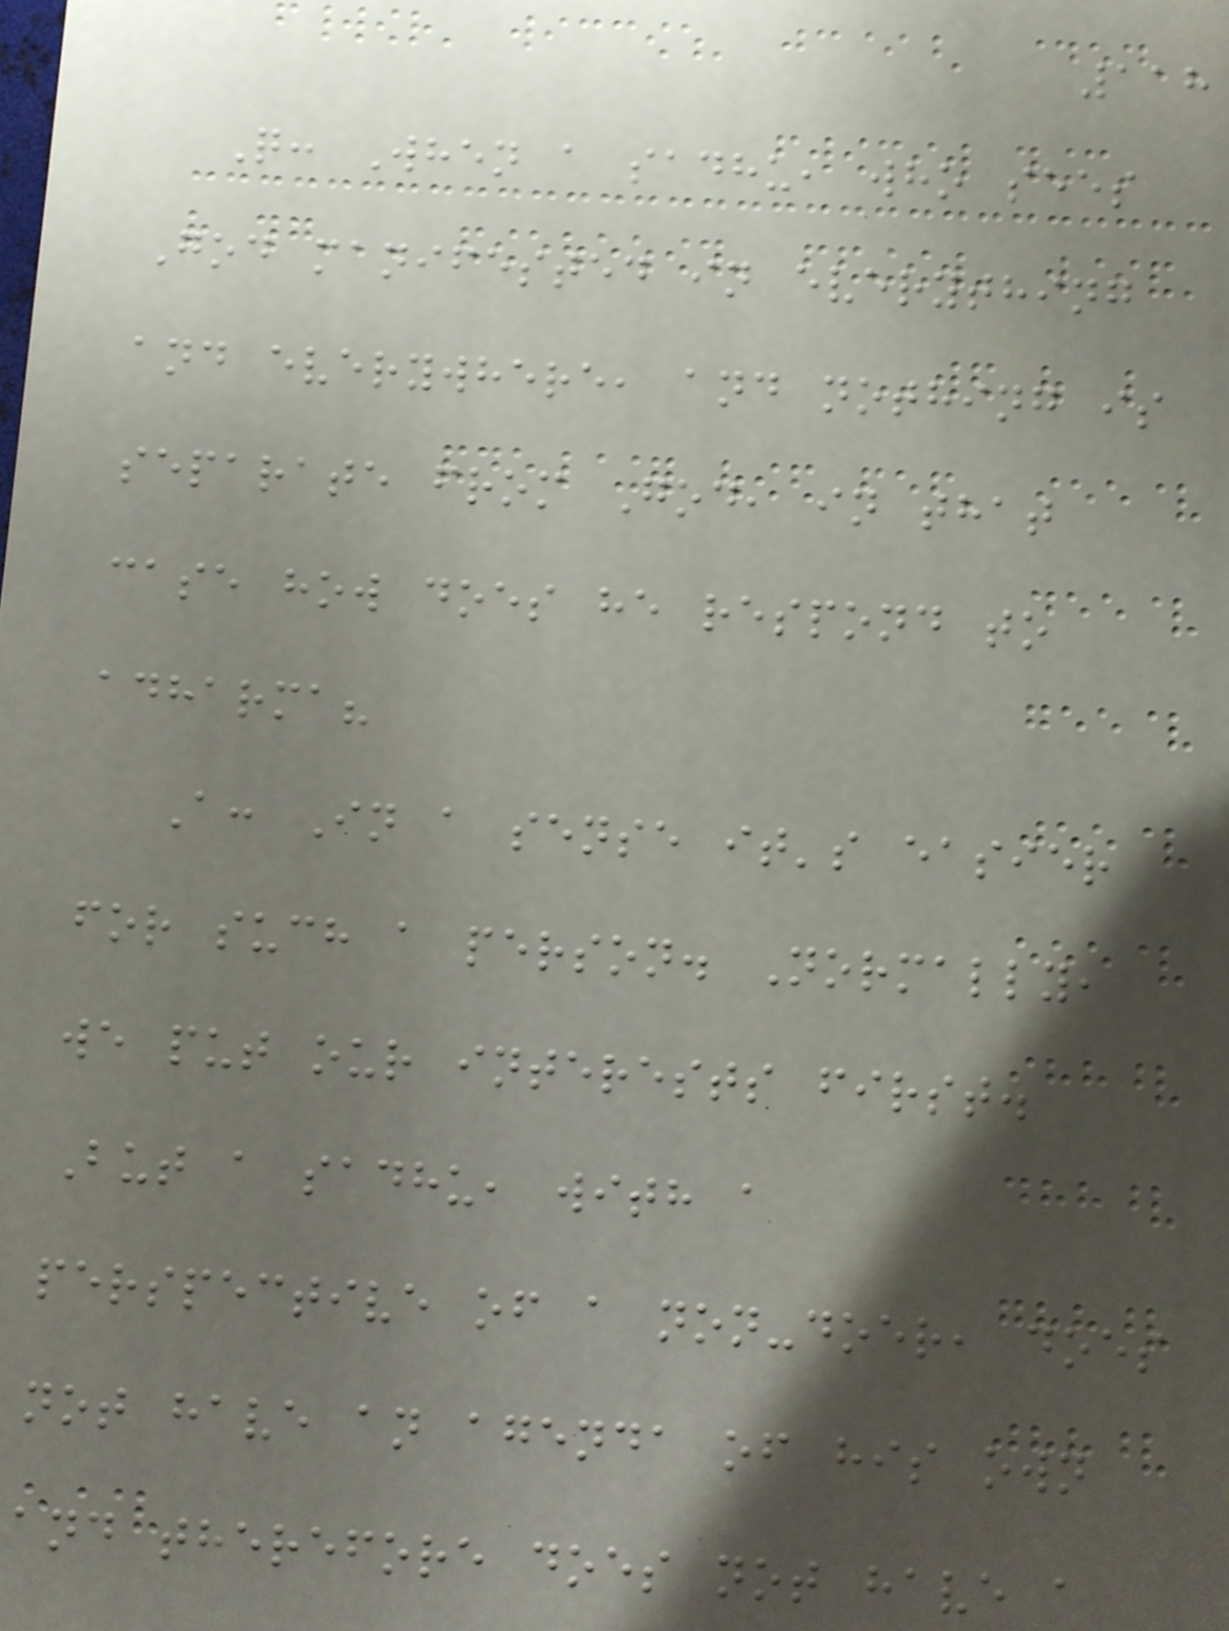118
Q: When a sadhu, who sees
God manifested in everything
and everywhere, and nothing is
separate from God, in that
case how does he respond to
adharma?
A: In a sense it's easier
for such a person. Normally,
we put our interests first.
But a sadhu, with a
perspective of a non-doer, does
not have an agenda of his own
and therefore does not have a
